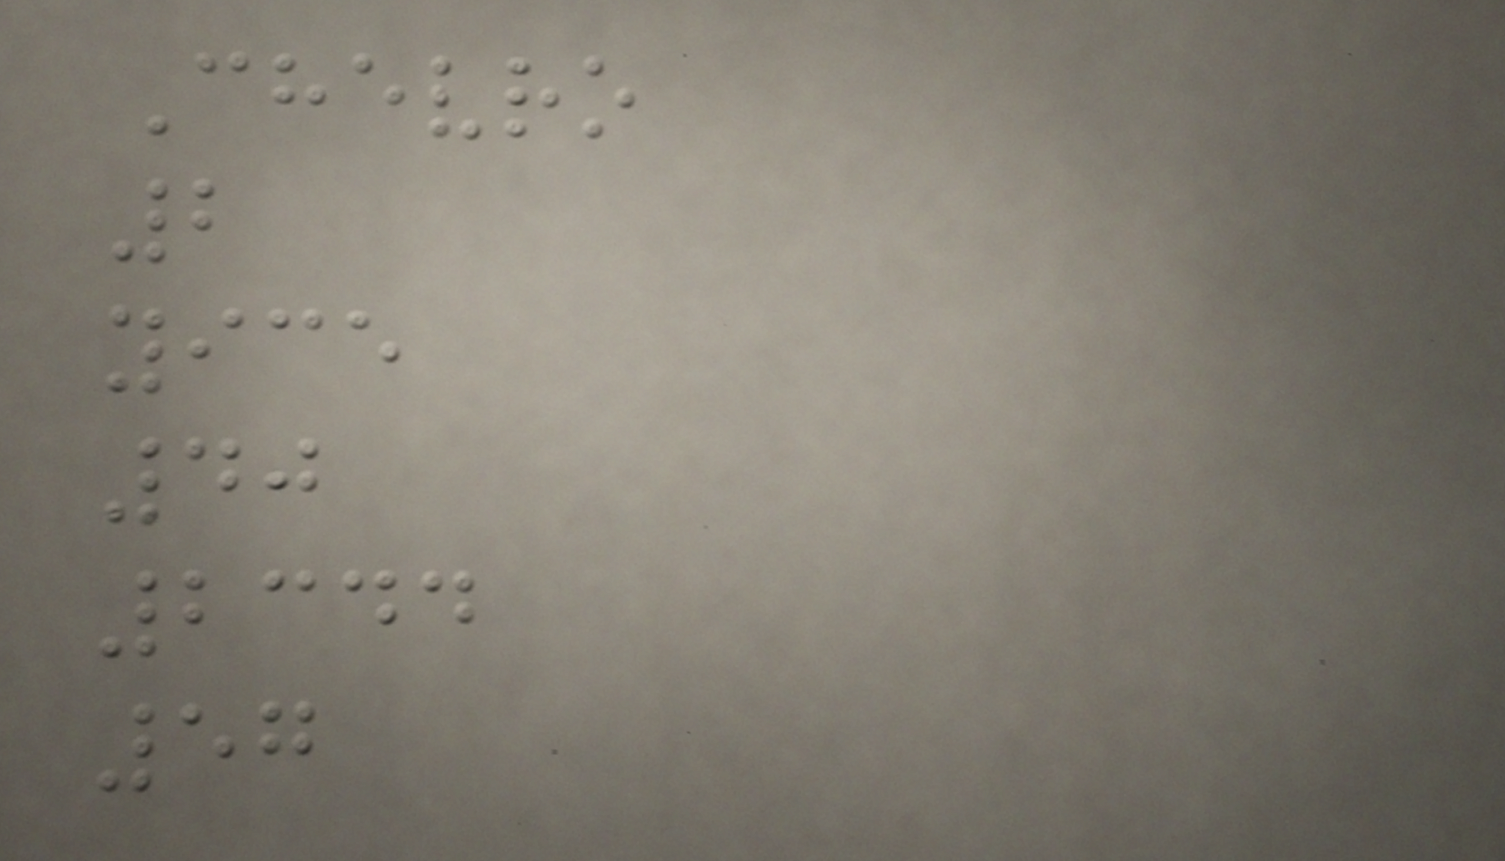Chevro
2
yice
40
2344
57
